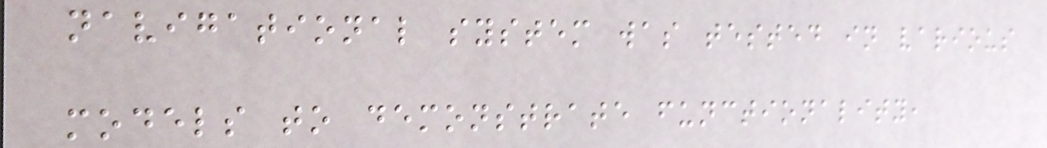navigational system was tested in various
models to demonstrate functionality,
